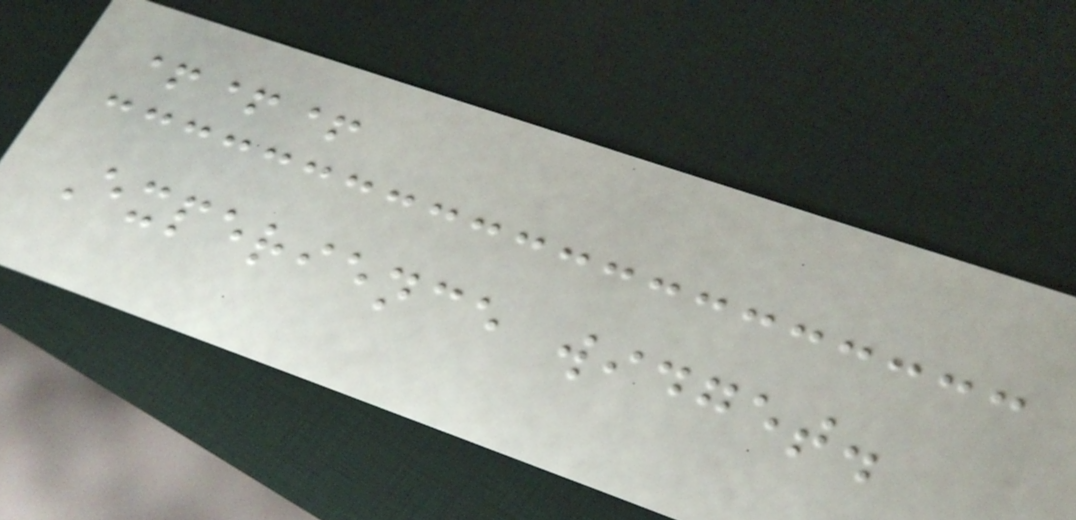+++
Experience widget.
